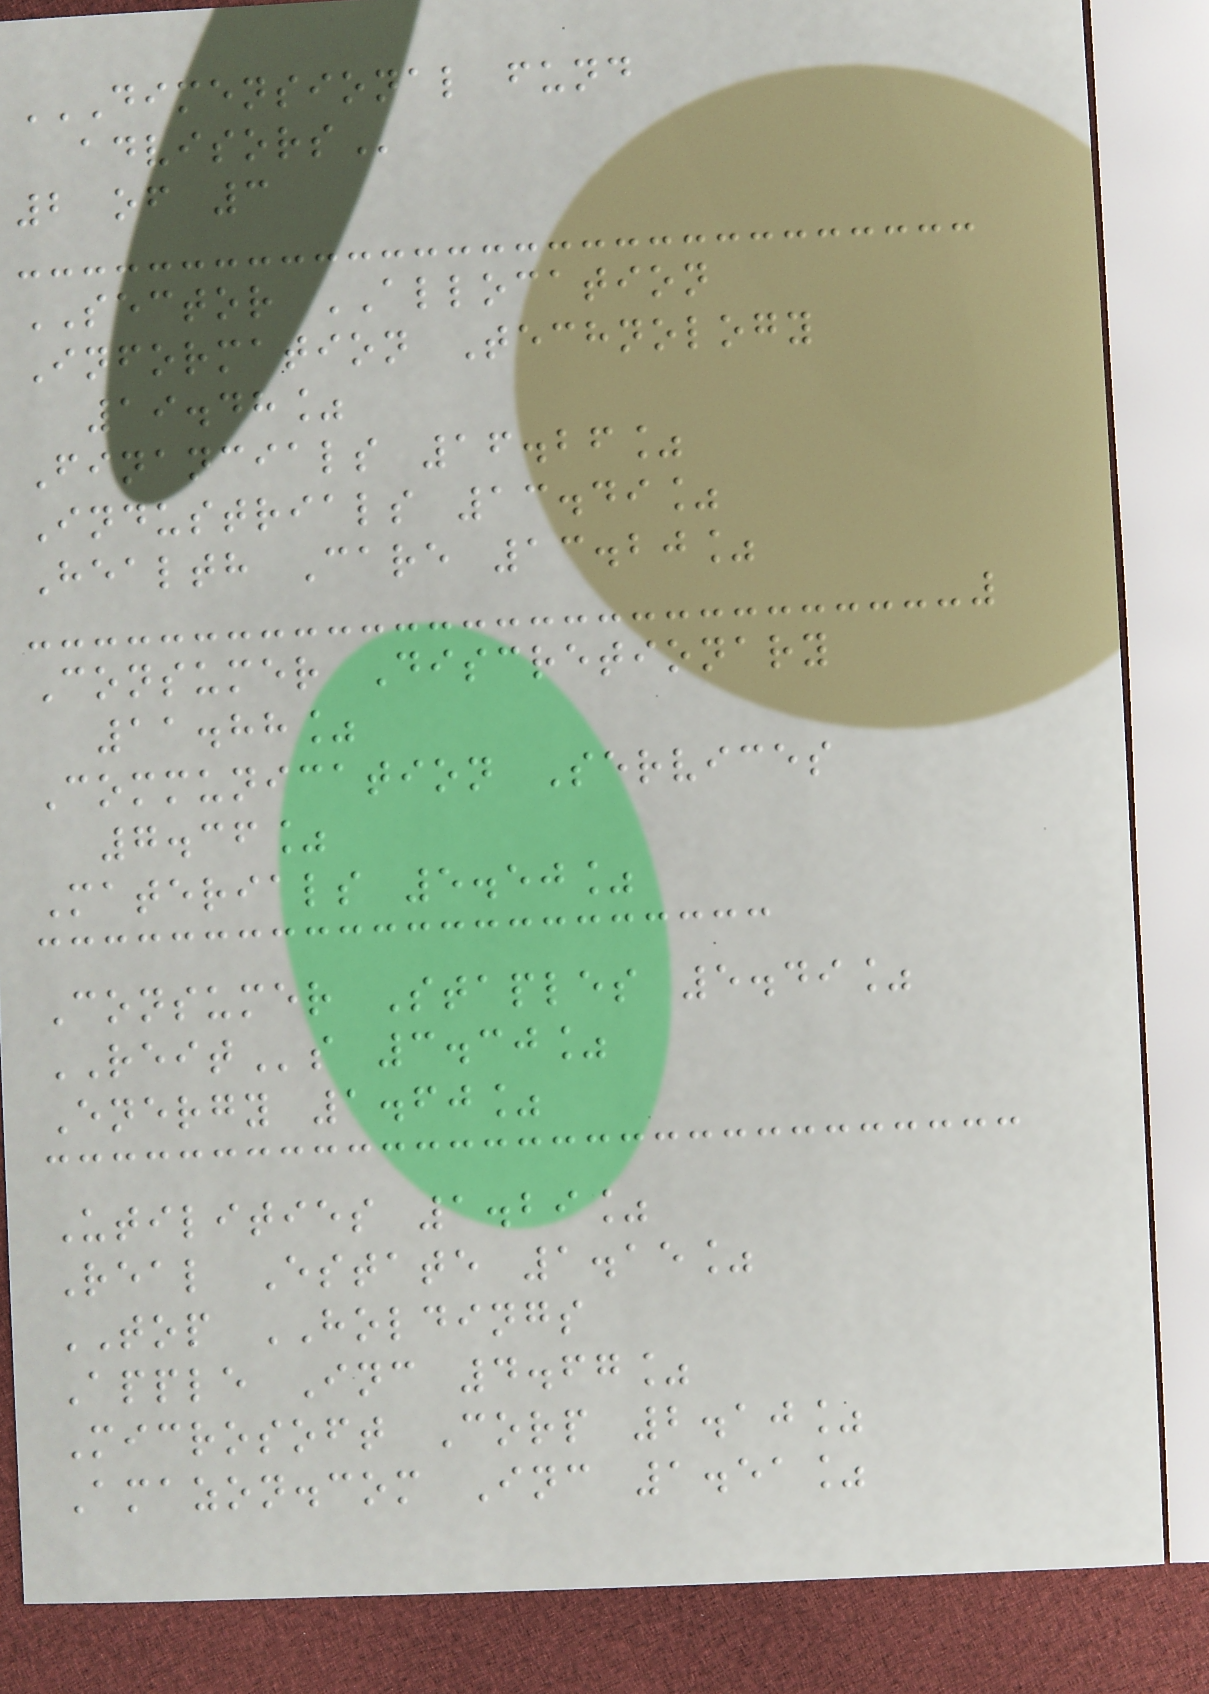DIMENSIONAL FUND
ADVISORS
2 of 3
SECTOR ALLOCATION
Information Technology
19.48%
Financials 16.26%
Industrials 13.49%
Health Care 13.20%
Consumer Discretionary
11.88%
Communication Services
7.36%
Materials 5.50%
Consumer Staples 5.49%
REITs 3.30%
Energy 1.60%
Utilities 1.29%
Real Estate 1.15%
TOP HOLDINGS
Apple Inc 4.67%
Microsoft Corp 2.10%
Amazon.com Inc 1.51%
